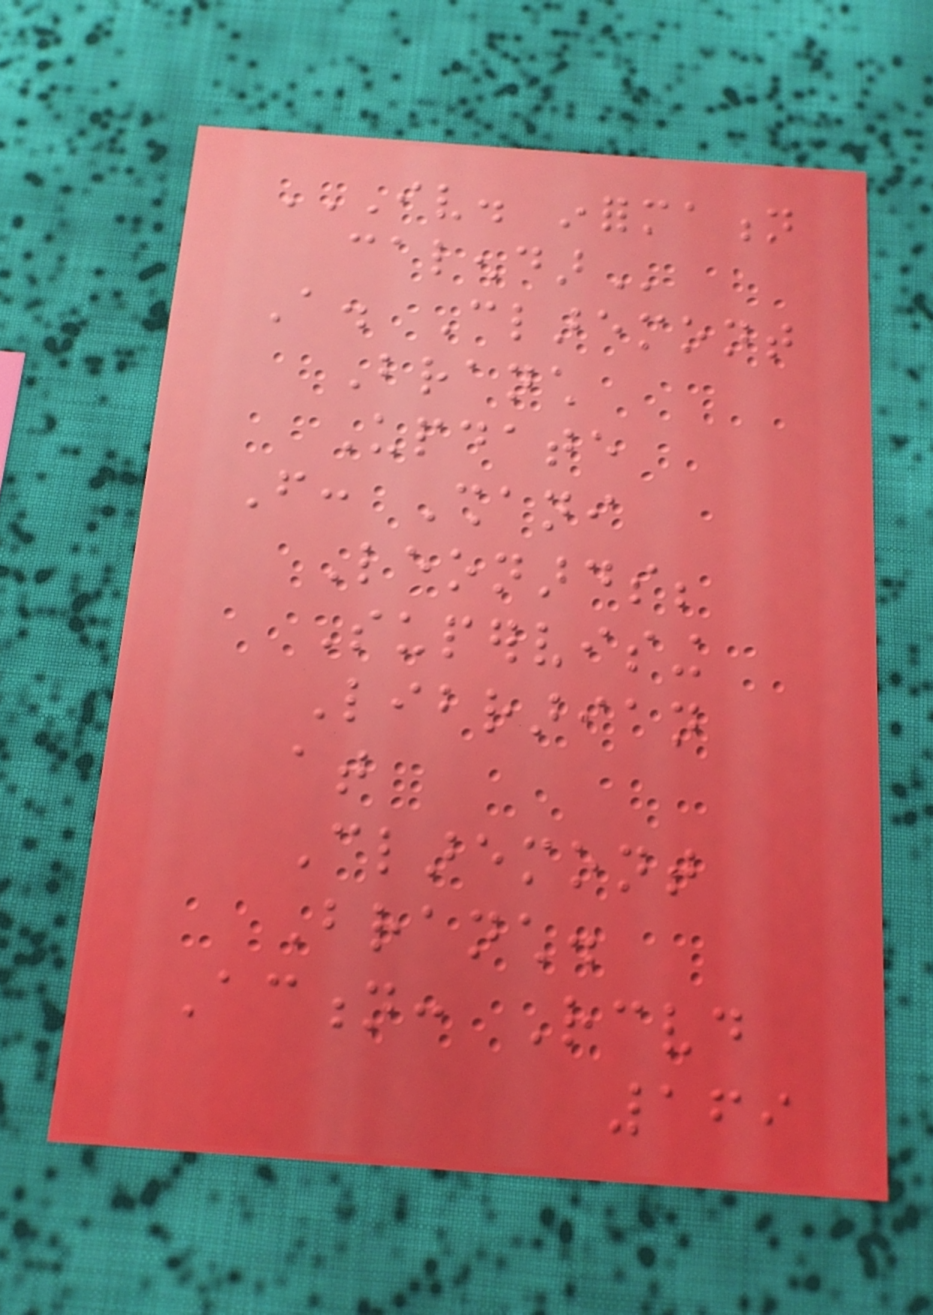IV. INFORMATION
CALENDAR
A. Claremont
Branch
Update
From: Shani
Leonards;
Supervising
Librarian
at
Claremont
Branch.
Action: Received
169
